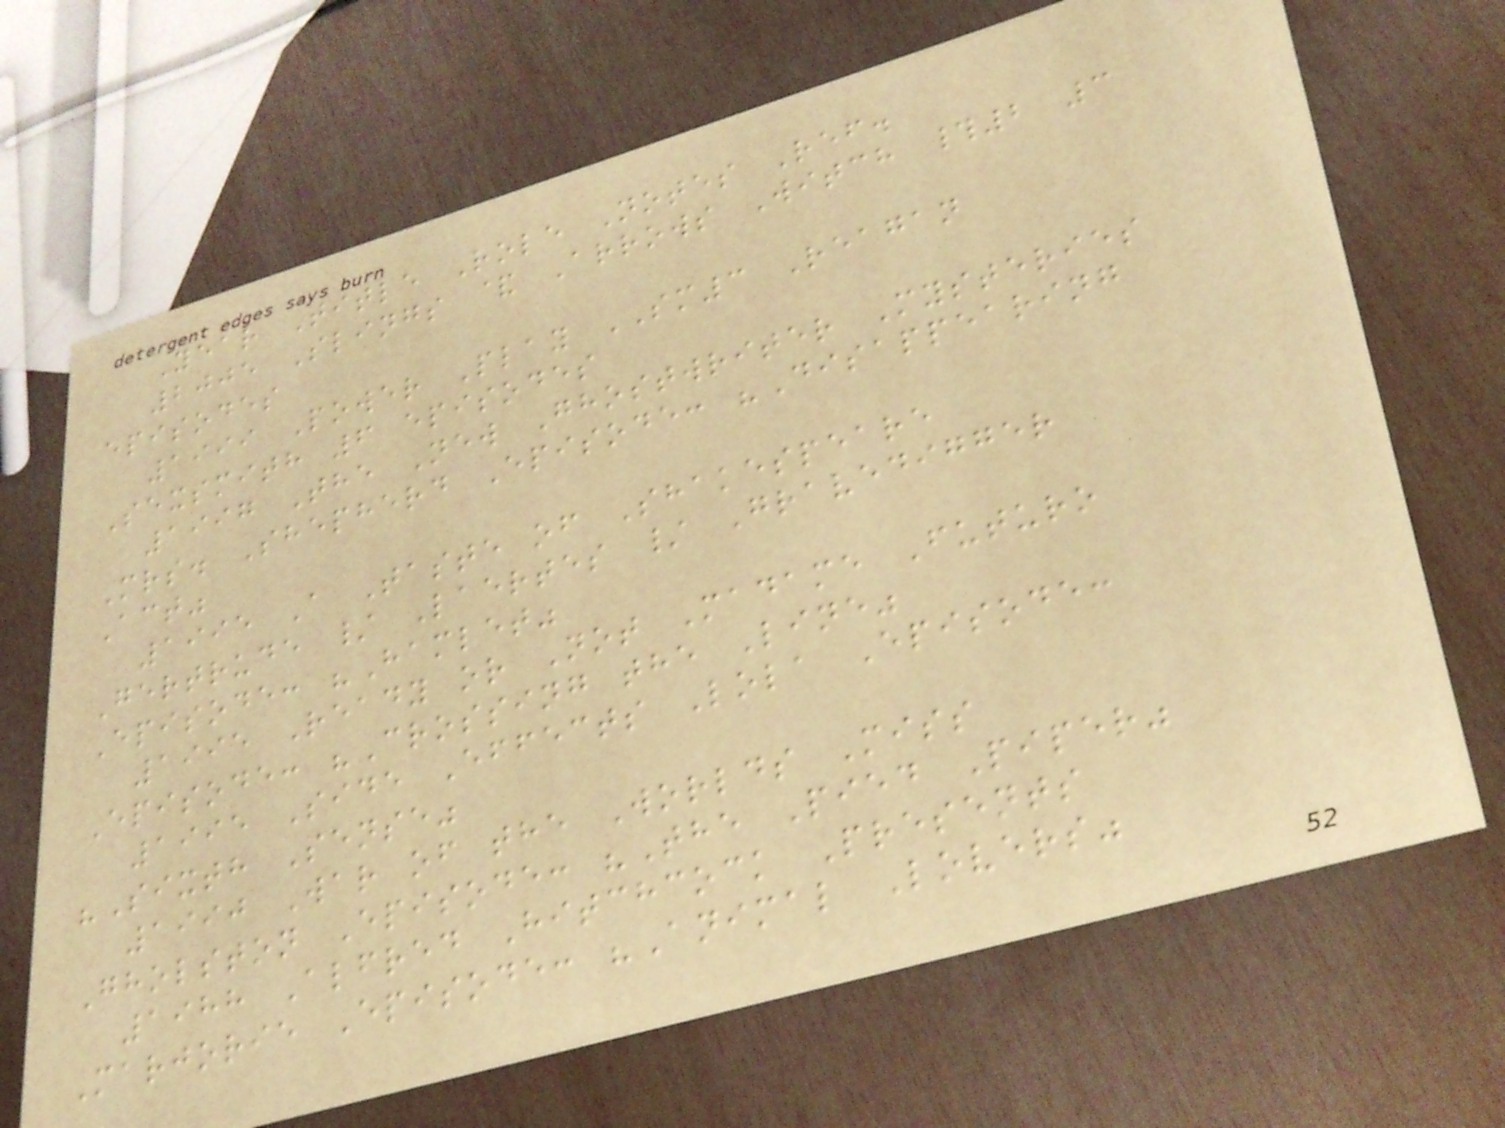Year Title Role Notes Ref.
2005 Slings & Arrows Witch #2 3
episodes
1999 Power Play SM3 Reagan
Sexsmith 6 episodes
1997 The New Ghostwriter Mysteries
Mrs. Shepherd Episode: "Disappearing
Act"
1995 A Taste of Shakespeare
Gertrude / Laertes / Gravedigger
Episode: "Hamlet"
1995 Ready or Not Madame Futuro
Episode: "Crossing the Line"
1995 Side Effects Lola Episode:
"Sixth Sense"
1990 War of the Worlds Miss
Gholston Episode: "The Pied Piper"
1988 Alfred Hitchcock Presents
Marjorie Episode: "Animal Lovers"
